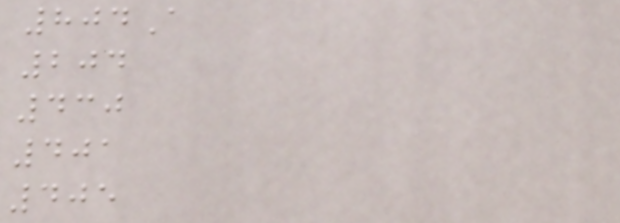804A
204
430
401
405
